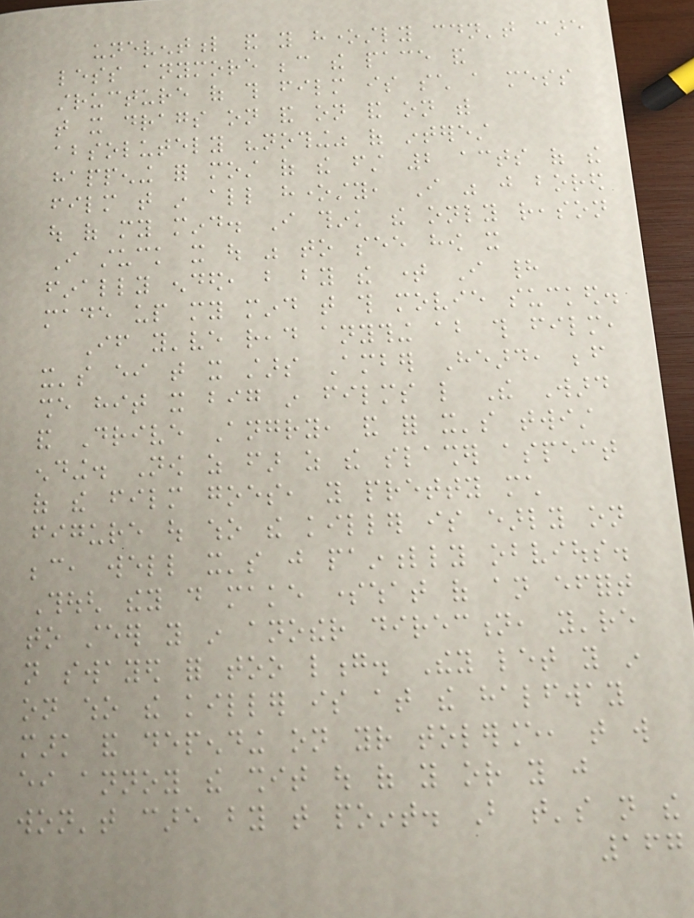uneventful and you honestly couldn't care
less anymore because the pace and
structure of this film is such a mess
that it drags on and on and on with
absolutely "nothing" of interest
happening for most of the first 2 acts of the
film that in all honesty, I was just bored
out of my mind. I think the only reason
I stuck it out was to see how it
finally ended, but by the time I had
made up my mind that this movie sucked.
If you've read anything about this film,
it's either that it stars Amber Heard, before
she hit it big in films like The Ward
and Drive Angry, and for it's twist
ending. Now as far as the slasher aspect
of the film goes, you pretty much
figure out who the killer is early on
because, well it's just painfully obvious.
Though they do make somewhat of an effort
to steer you in another direction, you're
not swayed for too long. They let you in
on who the killer is at the halfway
mark and depending on your tolerance, that will
either annoy the shit out of you or you just
won't care by that point. But that's not the
167
